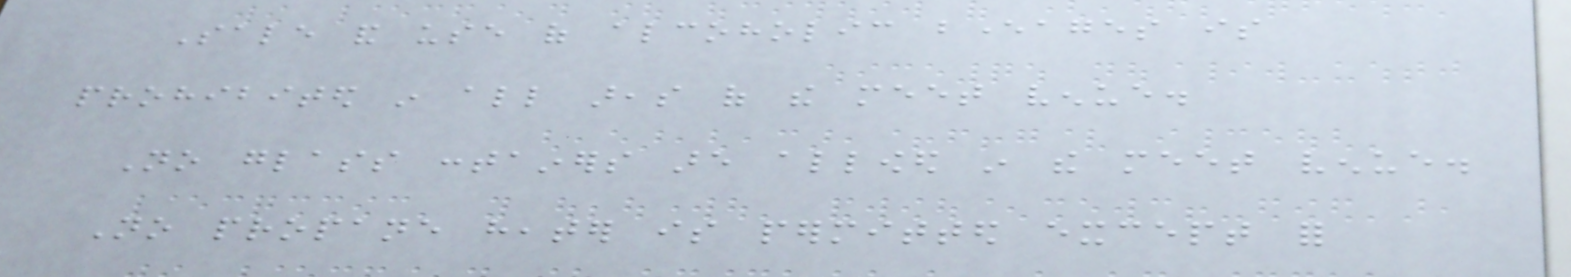Sale and use of alcoholic beverages is
prohibited in all areas of the meet venue.
No glass containers are allowed in the meet venue.
No propane heater is permitted except for
